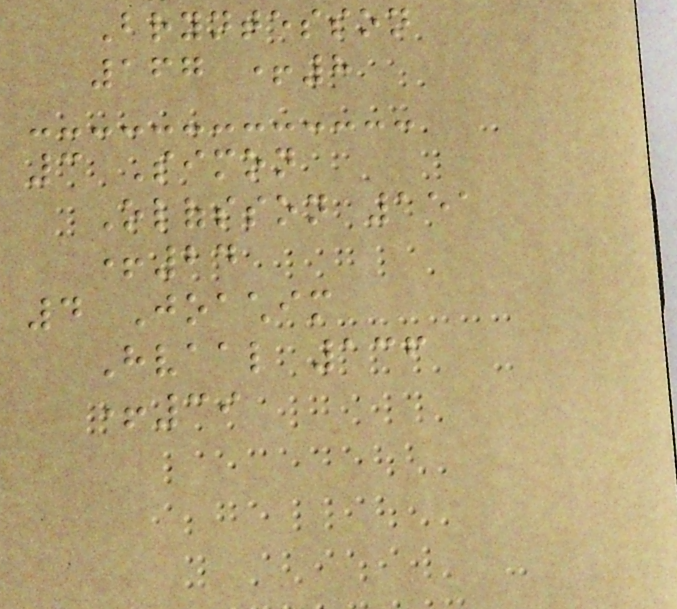Bryntesson
167 +8
3 Simon
Olofsson 151
+24
4 Joachim
Hvaal 136
+39
